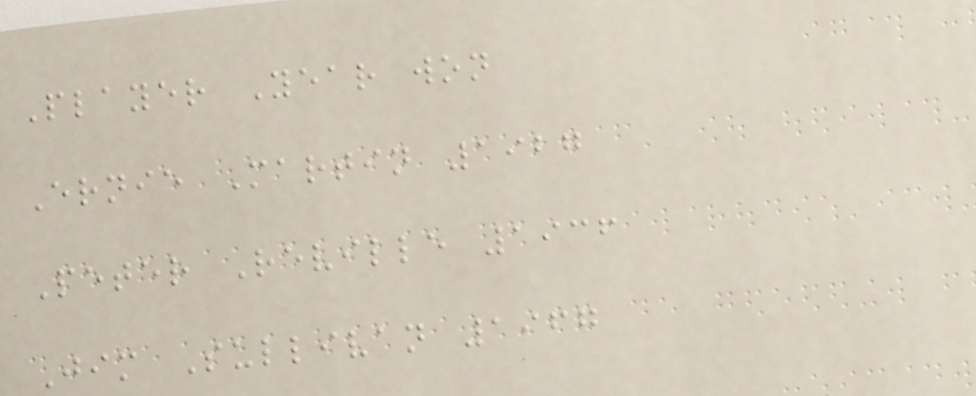Player Year won
Ernie Martin 1927
Peter Reville 1936
Jim Sullivan 1967
